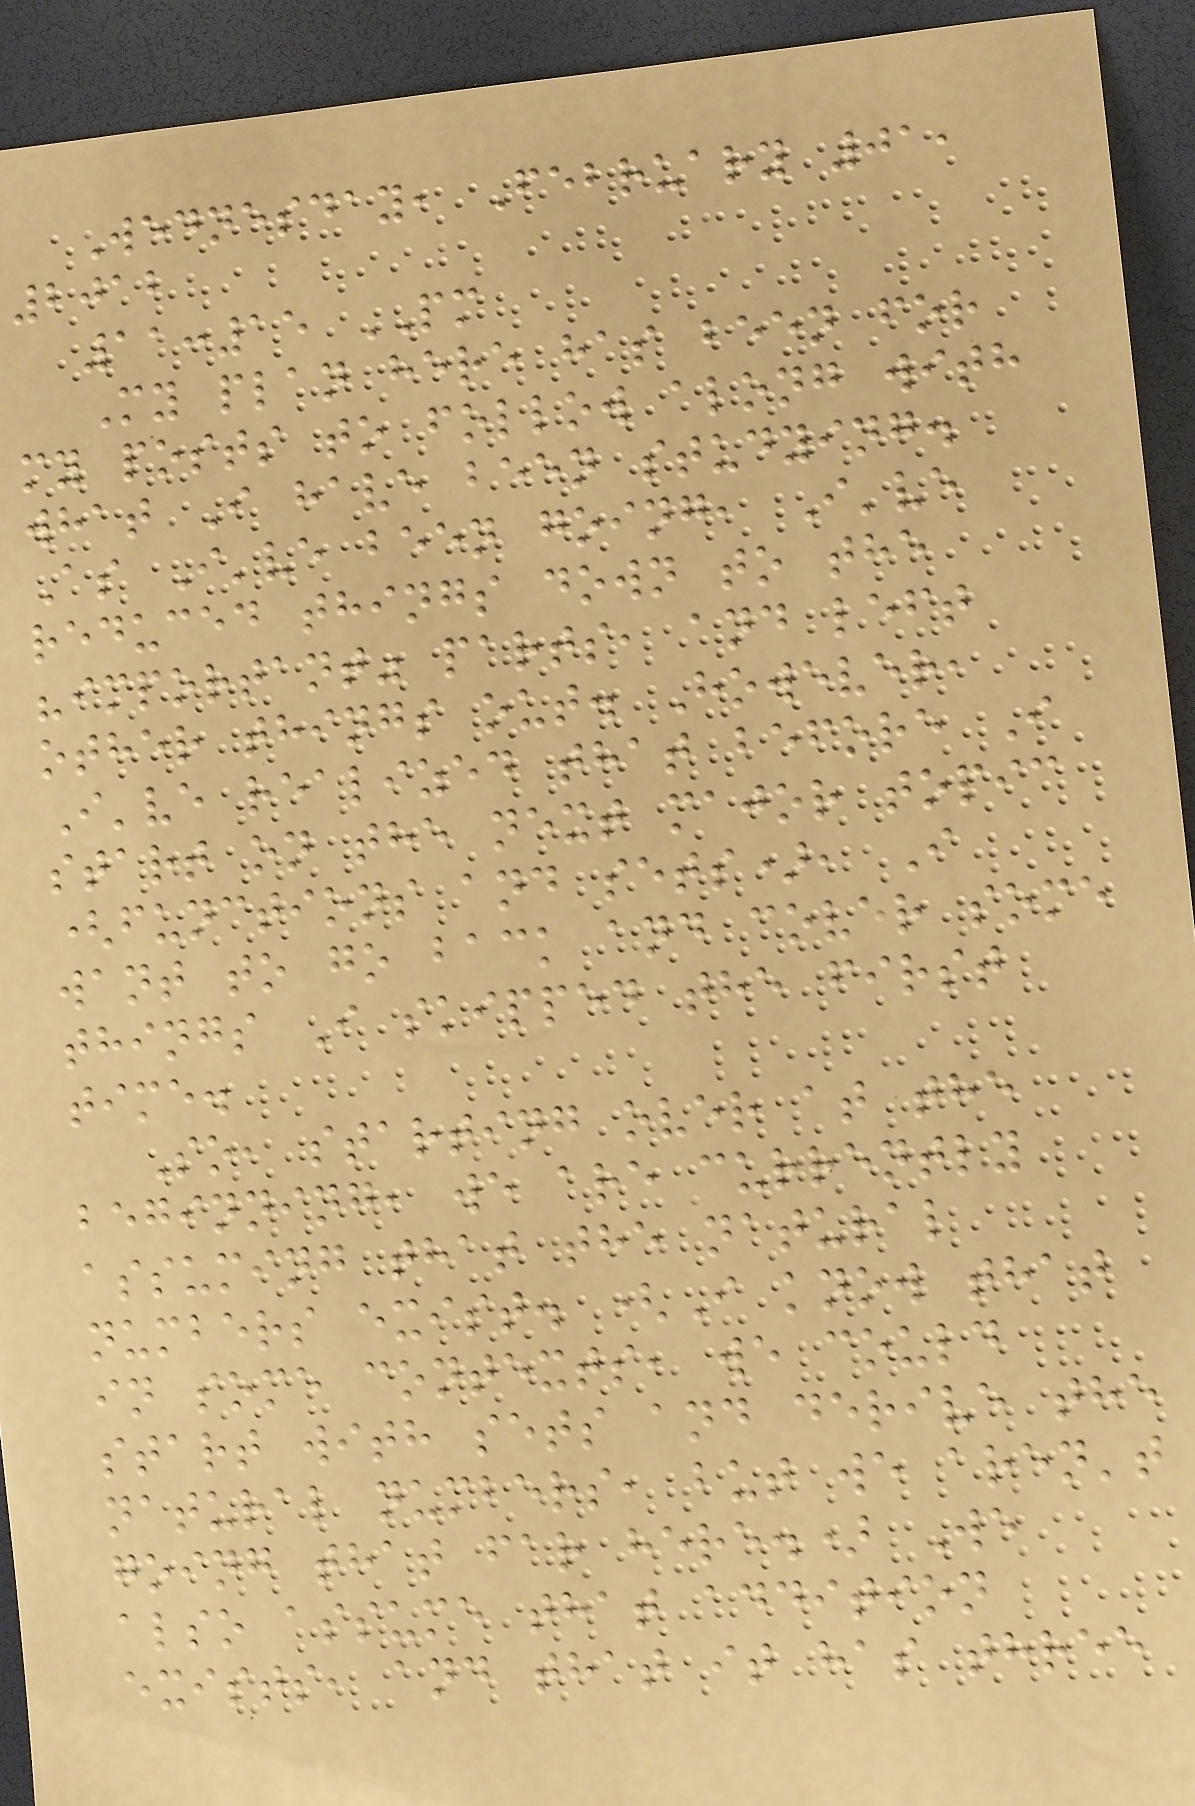Wednesday, February 01,
2012
11:15 PM
My plan here has been for
my posts to follow along with
what I have been studying.
As I've been going, I've
reduced things down to the
"important" parts, and left
other things out. However,
I've realized that before I
start on the next major topic
(functions and sets), I
want to go back and cover some
things I skipped the first
time.
So, starting over at the
beginning, we are currently
assuming that the natural
numbers exist. (I know that
in some contexts, we could
start with sets and derive the
natural numbers, but we aren't
going that far here.) We
also assume that addition
exists, and that it has three
